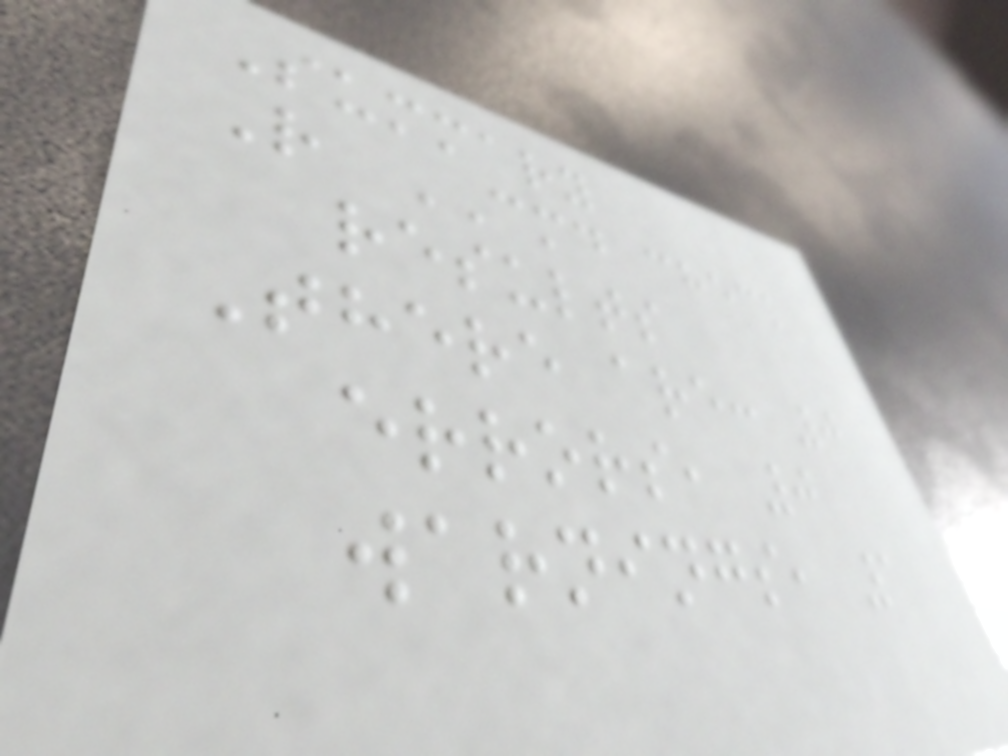Summary
R CMD check
results
There are: 0
errors, 0
warnings, 1
